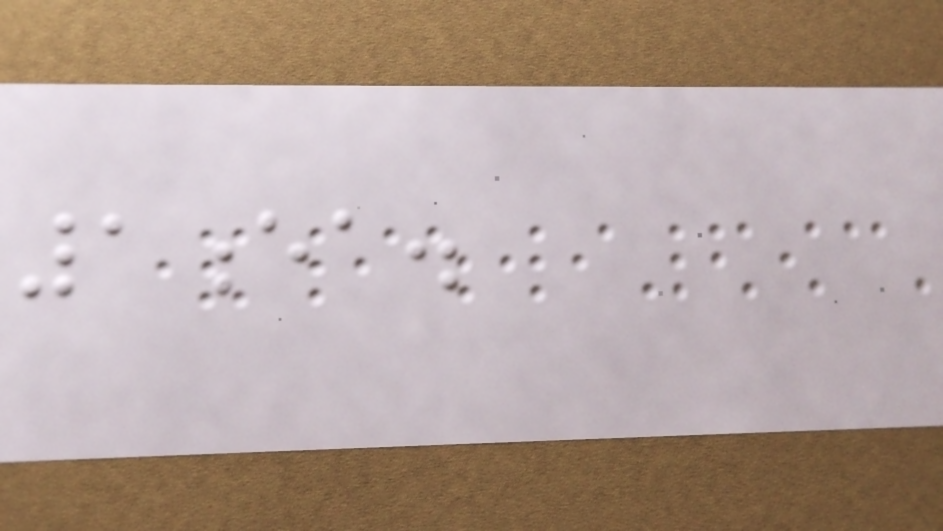1ea.
